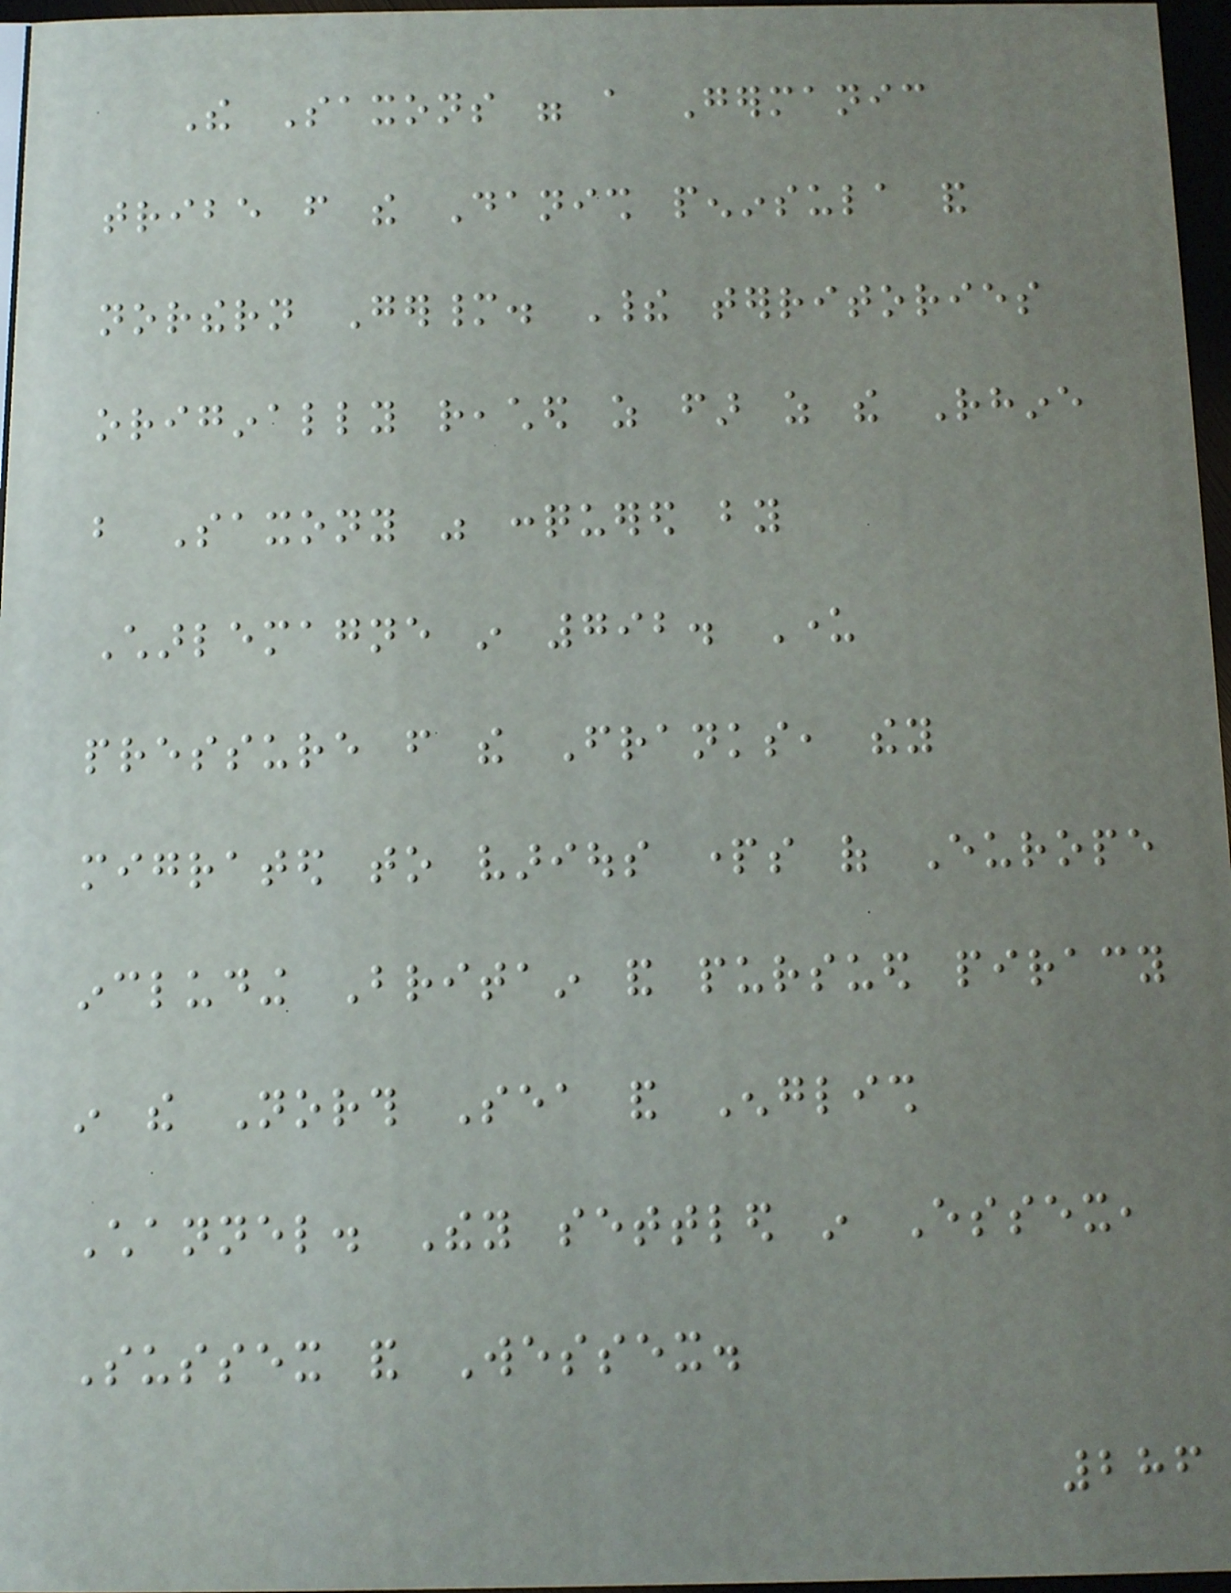The Saxons were a Germanic
tribe from the Danish peninsula and
northern Germany. Their territories
originally reached as far as the Rhine
but Saxony was conquered by
Charlemagne in 792. Under
pressure from the Franks, they
migrated to various parts of Europe
including Britain and pursued piracy
in the North Sea and English
Channel. They settled in Essex,
Sussex and Wessex.
286
